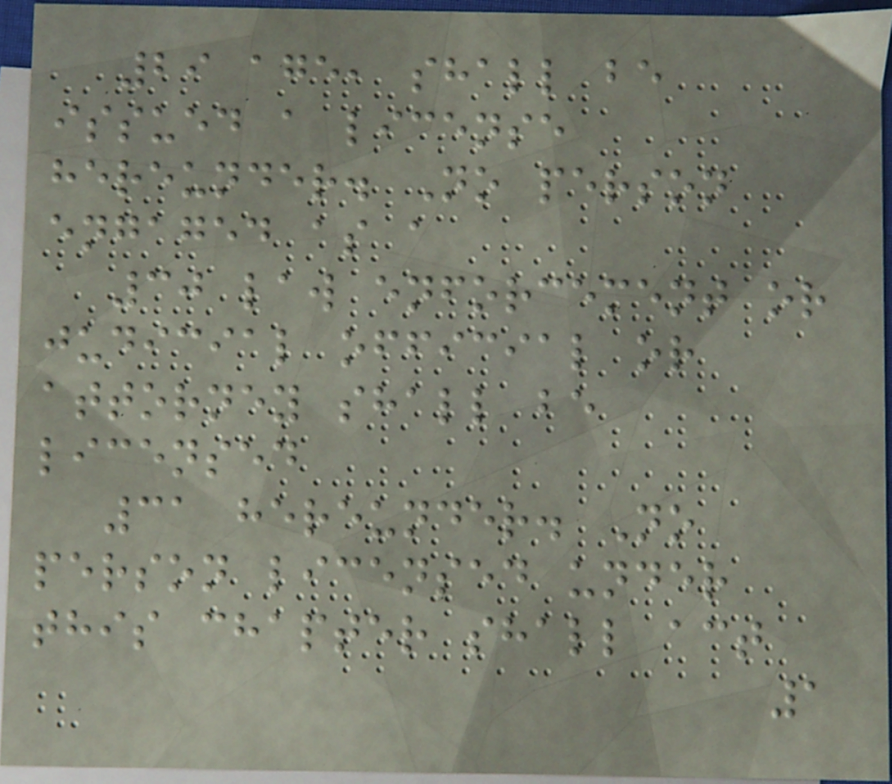29 age, shall be
issued a license
hereunder. No person
engaged as a
30 law enforcement or
judicial official or
attorney shall be
licensed
31 hereunder. No
person licensed under
this chapter shall act
1
